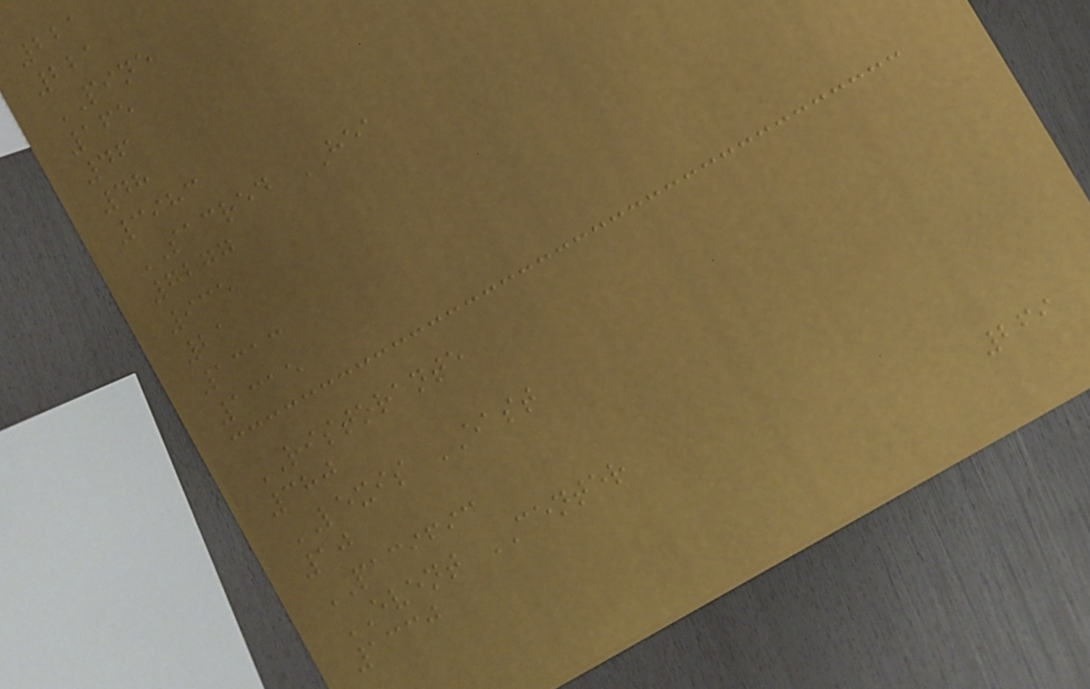221
221
PINE
165
46
48
3983
SACRED HEA
7277
935
21
1313
1315
RISTORANTE
380
LEXIS EAST
10
PACIFIC
EVENT CENTER
1330
269
